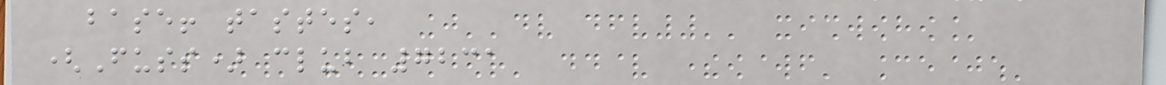base! tastes,
(Fuss) club 7231
